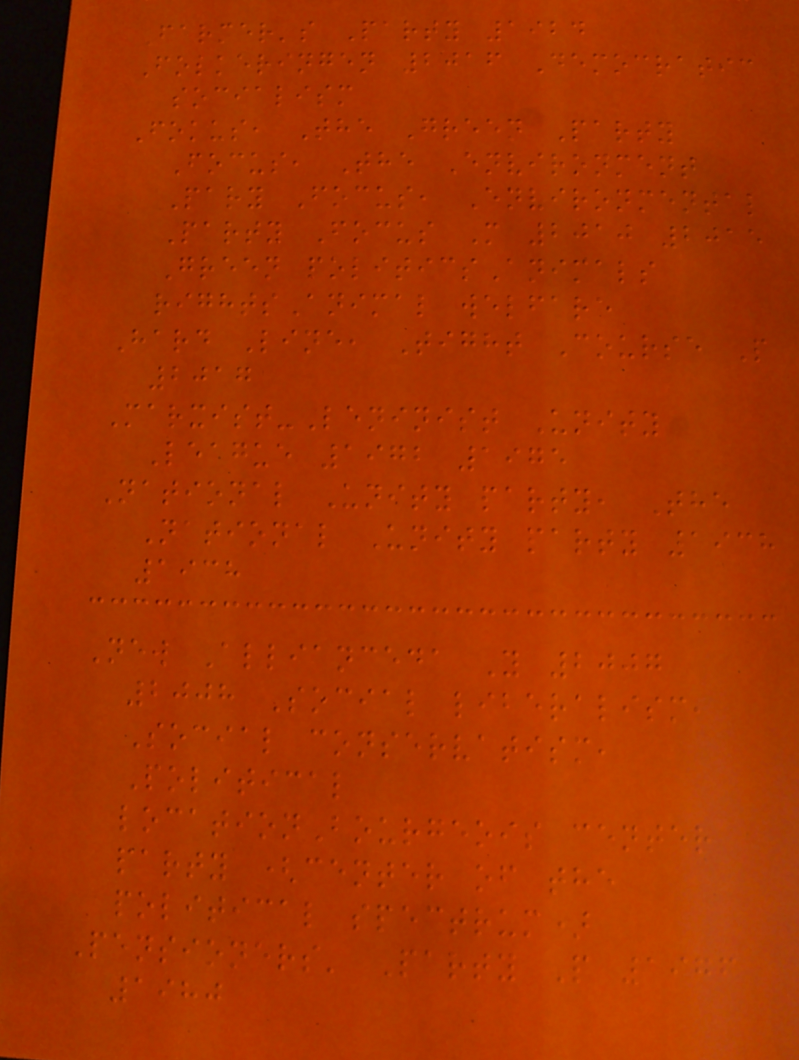Farmer's Party 1924
Folkeringen 2016 Democratic
socialism
Fokus, The Green Party
Focus, The Environment
Pary Focus, Environmental
Party Focus M 2010 2015
Green politicsAnimals
rightsAnimal welfare
Hard Line, Tight Course P
2017
Marxist-Leninist Unity
League 1972 1975
National Unity party, The
National Unity party 1938
1938
New Allianceda Y 2007
2008 Social liberalism,
Social conservatism,
Political
locationBourgeois center
party (center of the
political spectrum)
Pensioners' Party P 1976
1980
